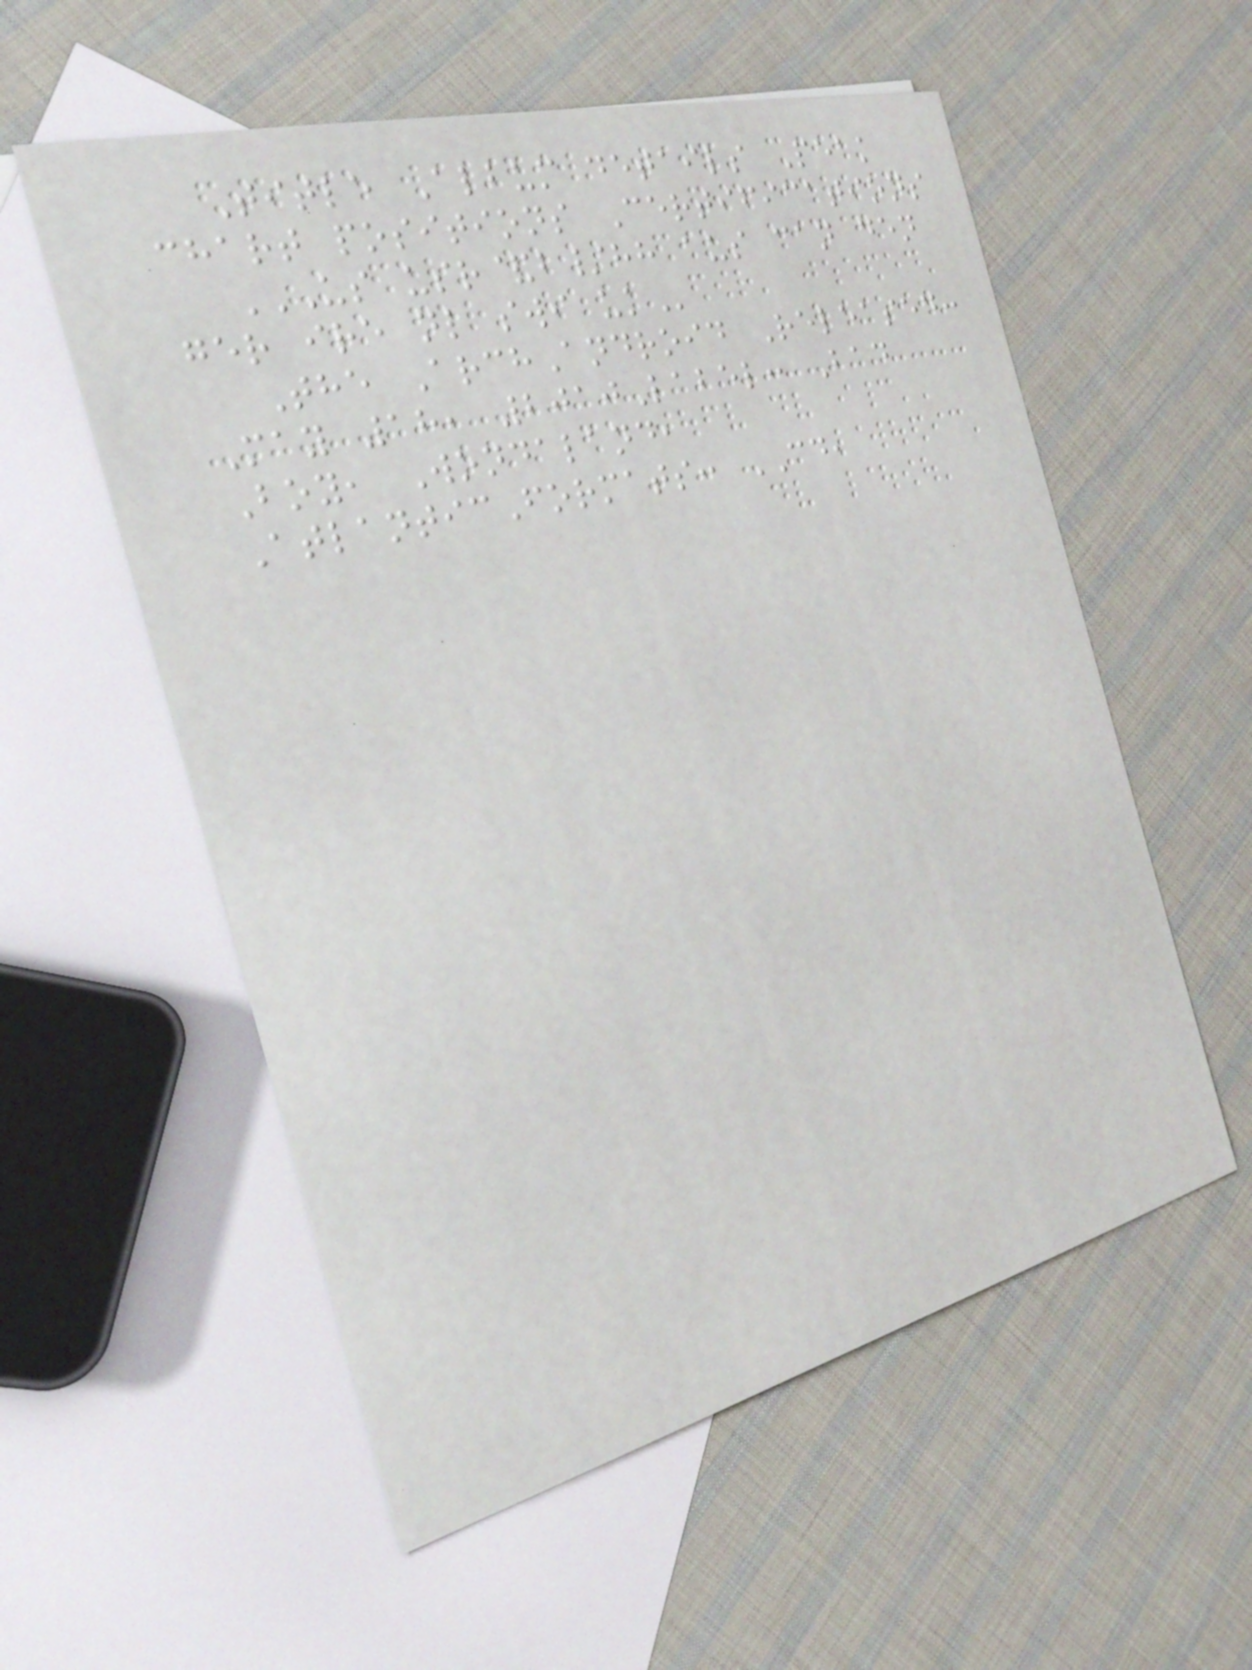Title Album details Peak
chart positions Certifications
US USR&B/HH AUS CAN DEN
GER IRE NL SWI UK
The ArchAndroid Released:
May 18, 2010Label: Bad
Boy, Wondaland,
AtlanticFormats: CD,
